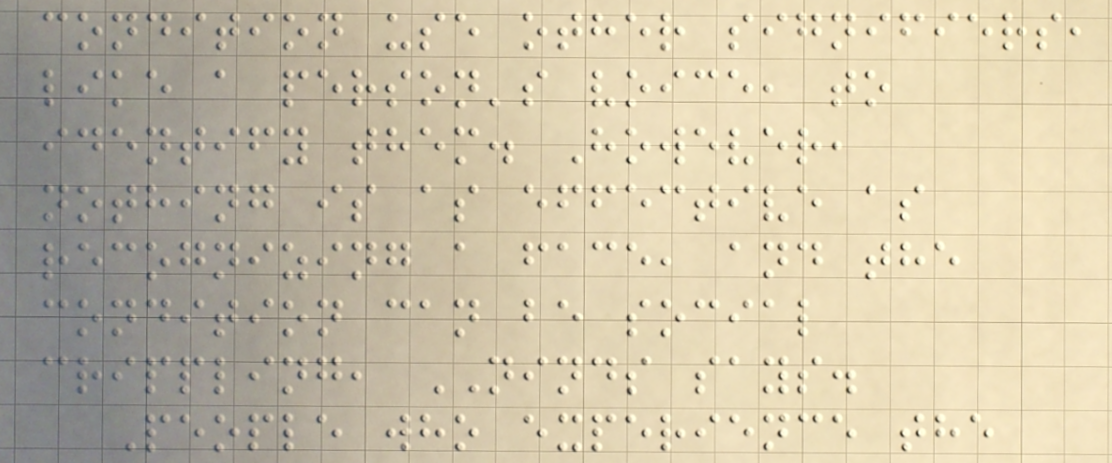condition use other signifiers,
like a person's voice, to
identify them. However,
nothing is as effective as
recognizing a face, and the
condition can be social
crippling, NINDS says.
People who experience the
